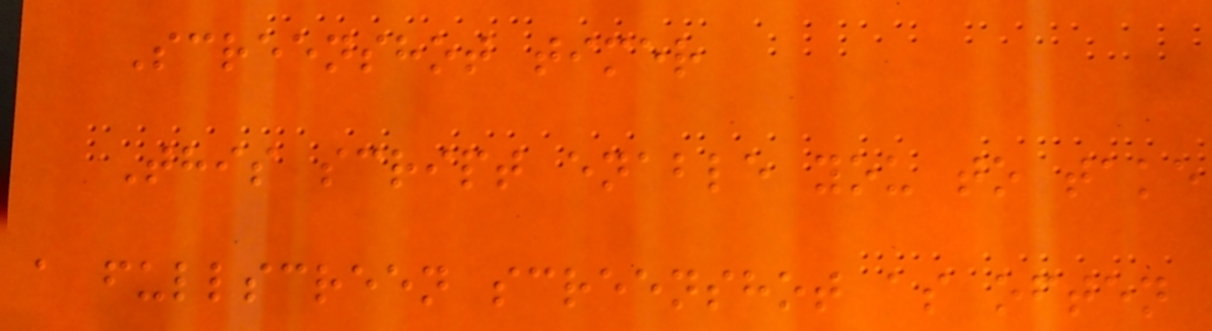Screenshot timer
This script enable you to take
a fullscreen screenshot as often
